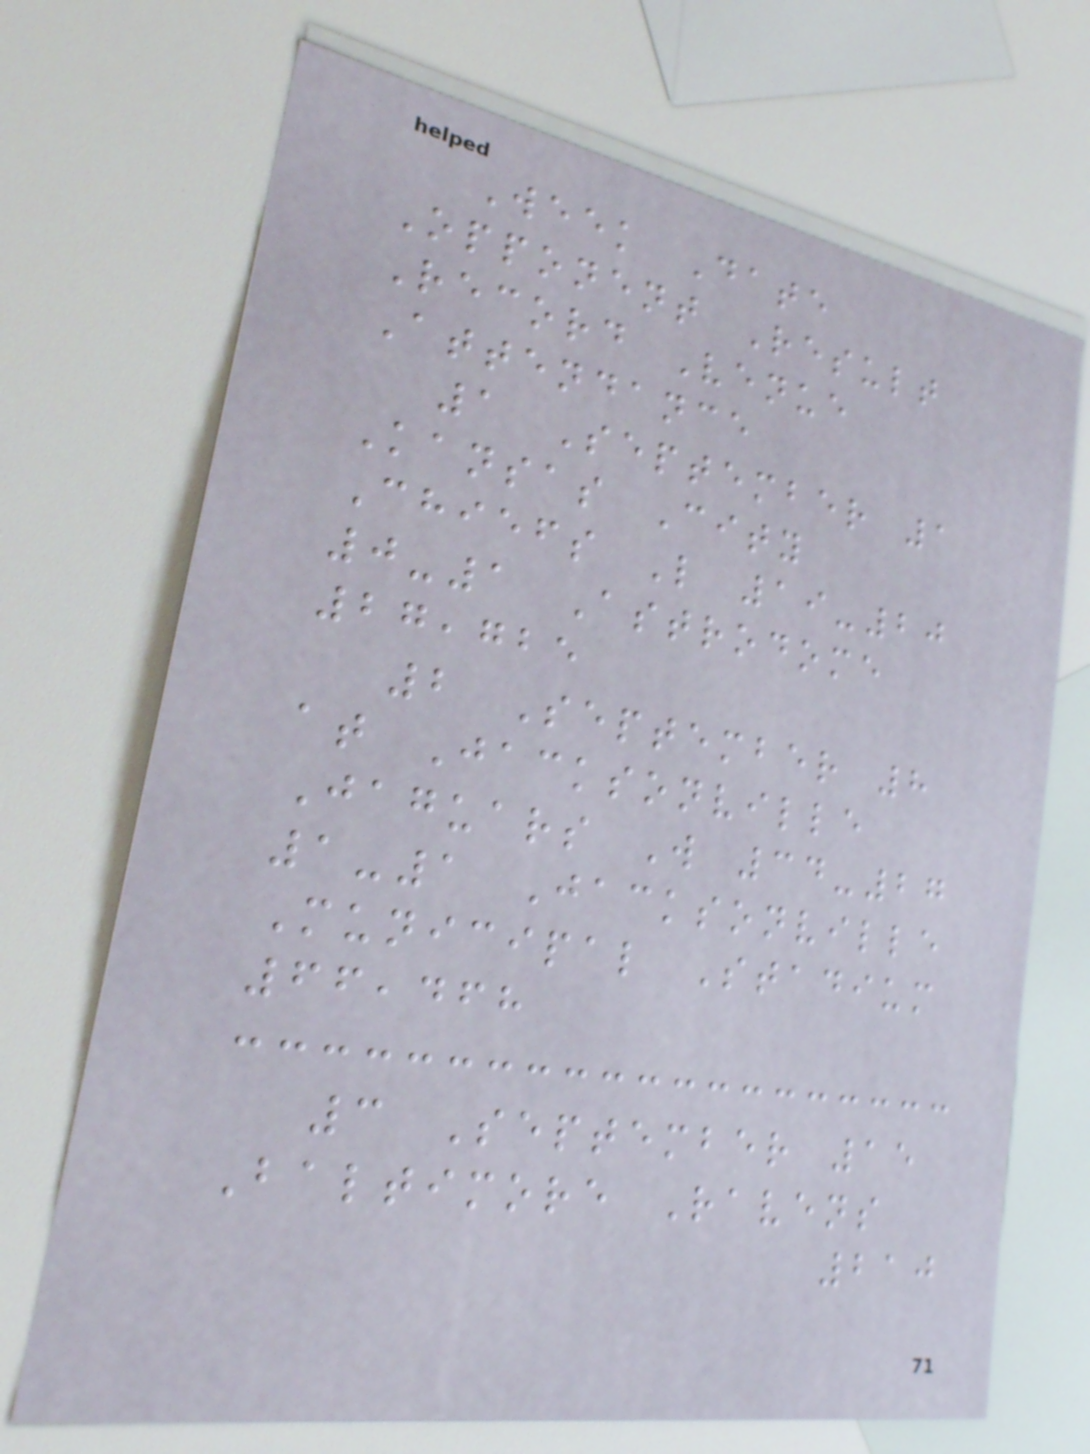Week Date
Opponent Result
Record Venue
Attendance
1 September 1
Kansas City
Chiefs L 19-20
0-1 Astrodome
27,725
2 September 8
at Jacksonville
Jaguars W 34-27
1-1 Jacksonville
Municipal Stadium
66,468
3 September 15
Baltimore Ravens
210
